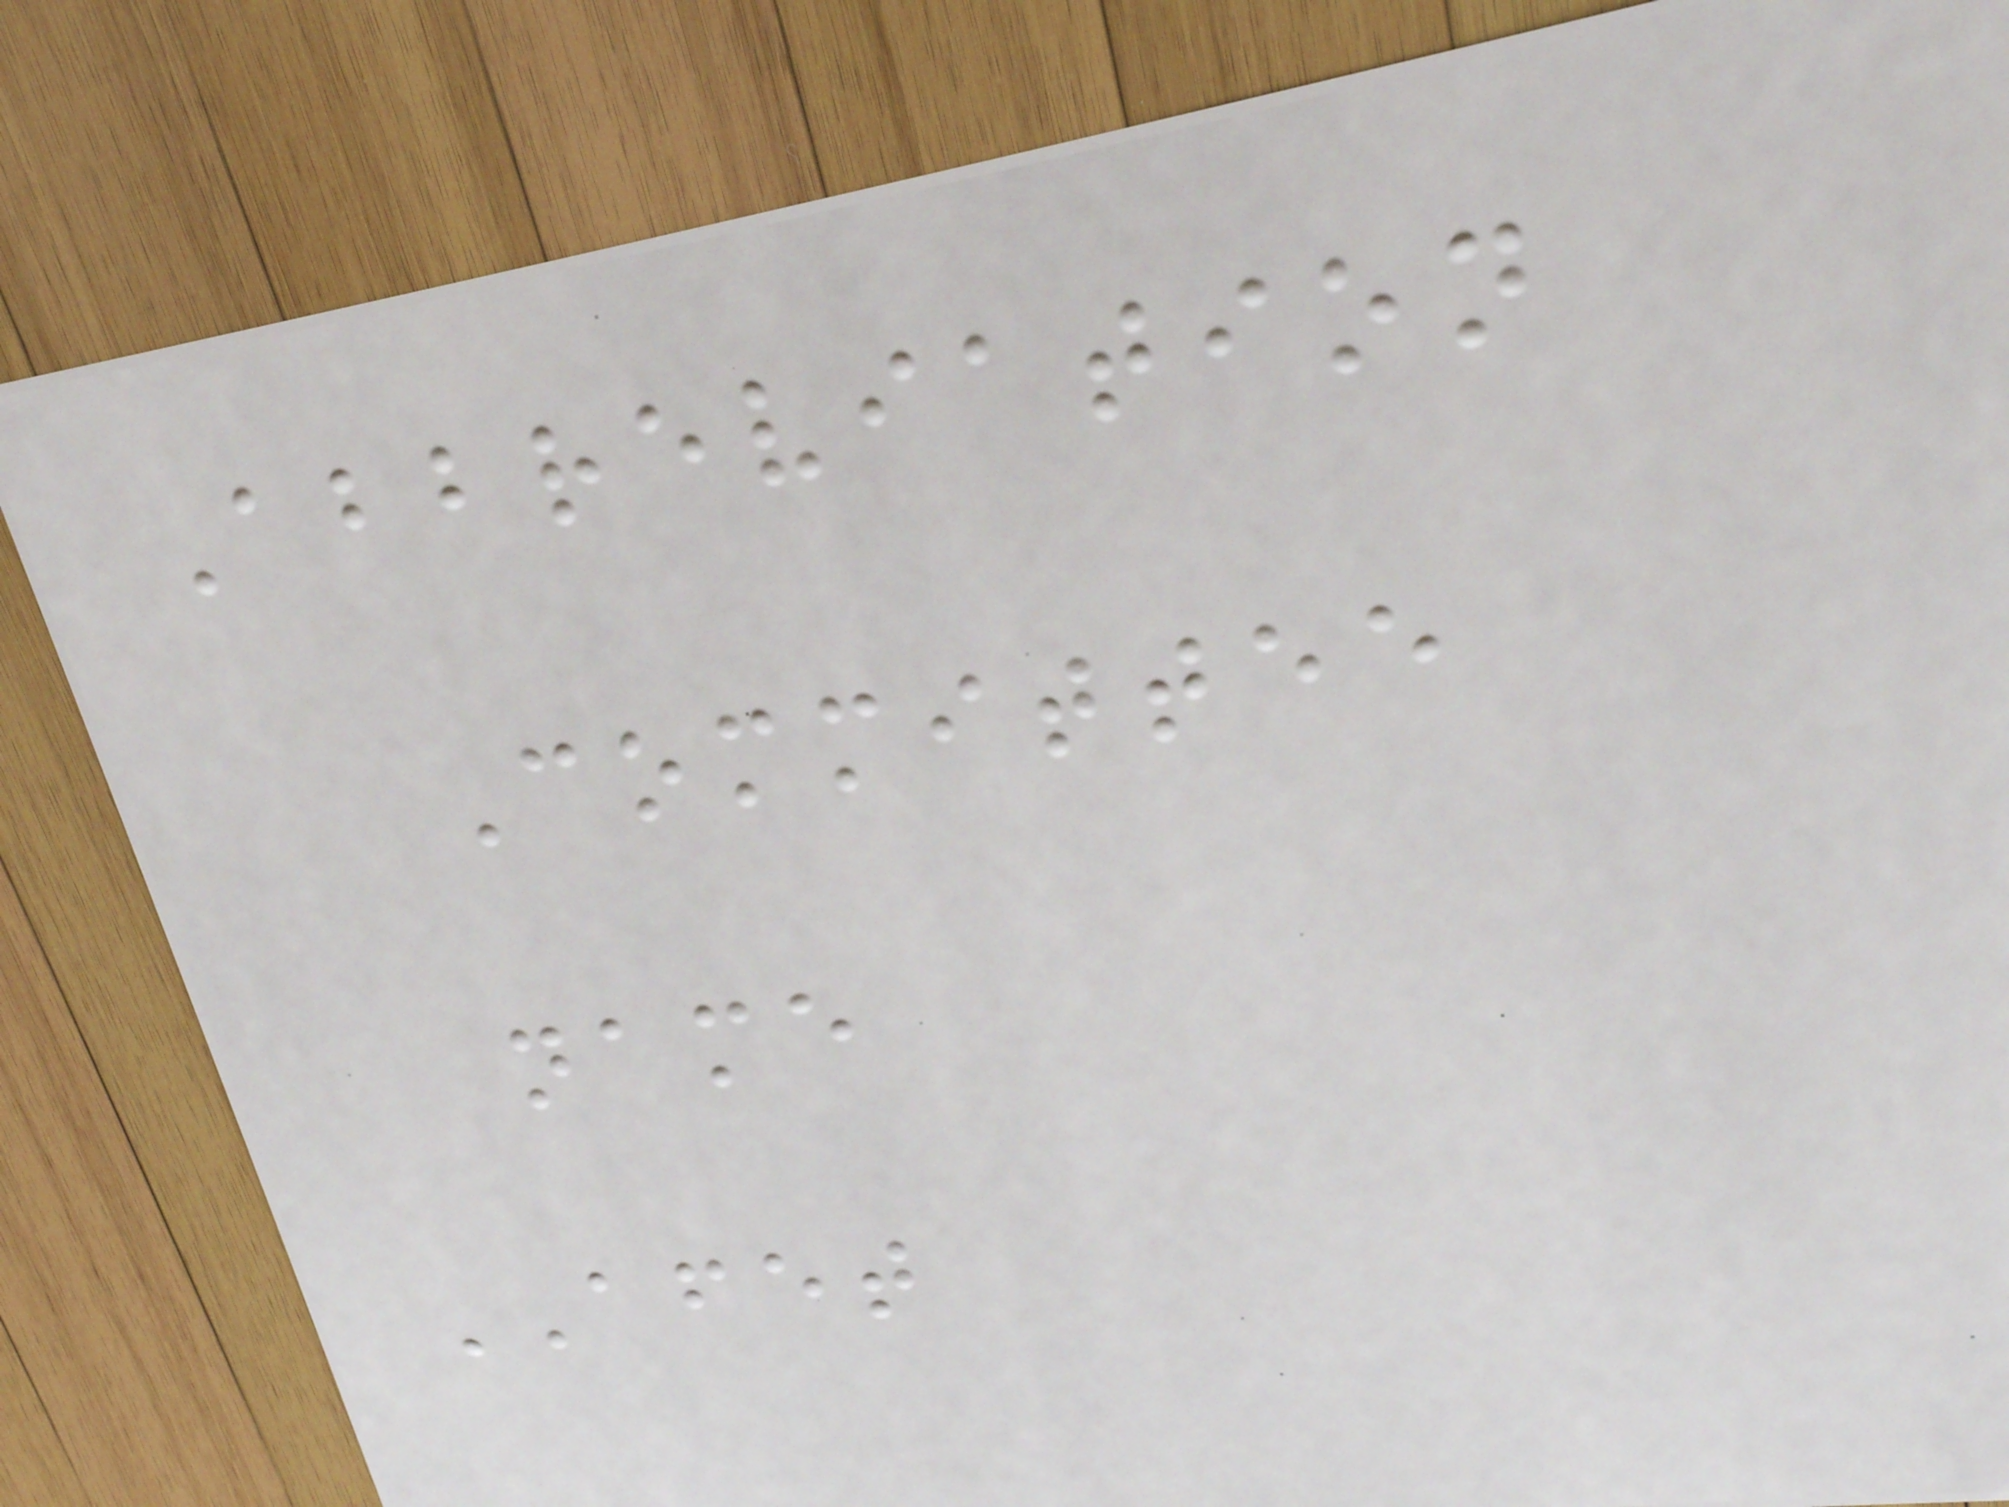Abbreviation
Committee
name
AFET
